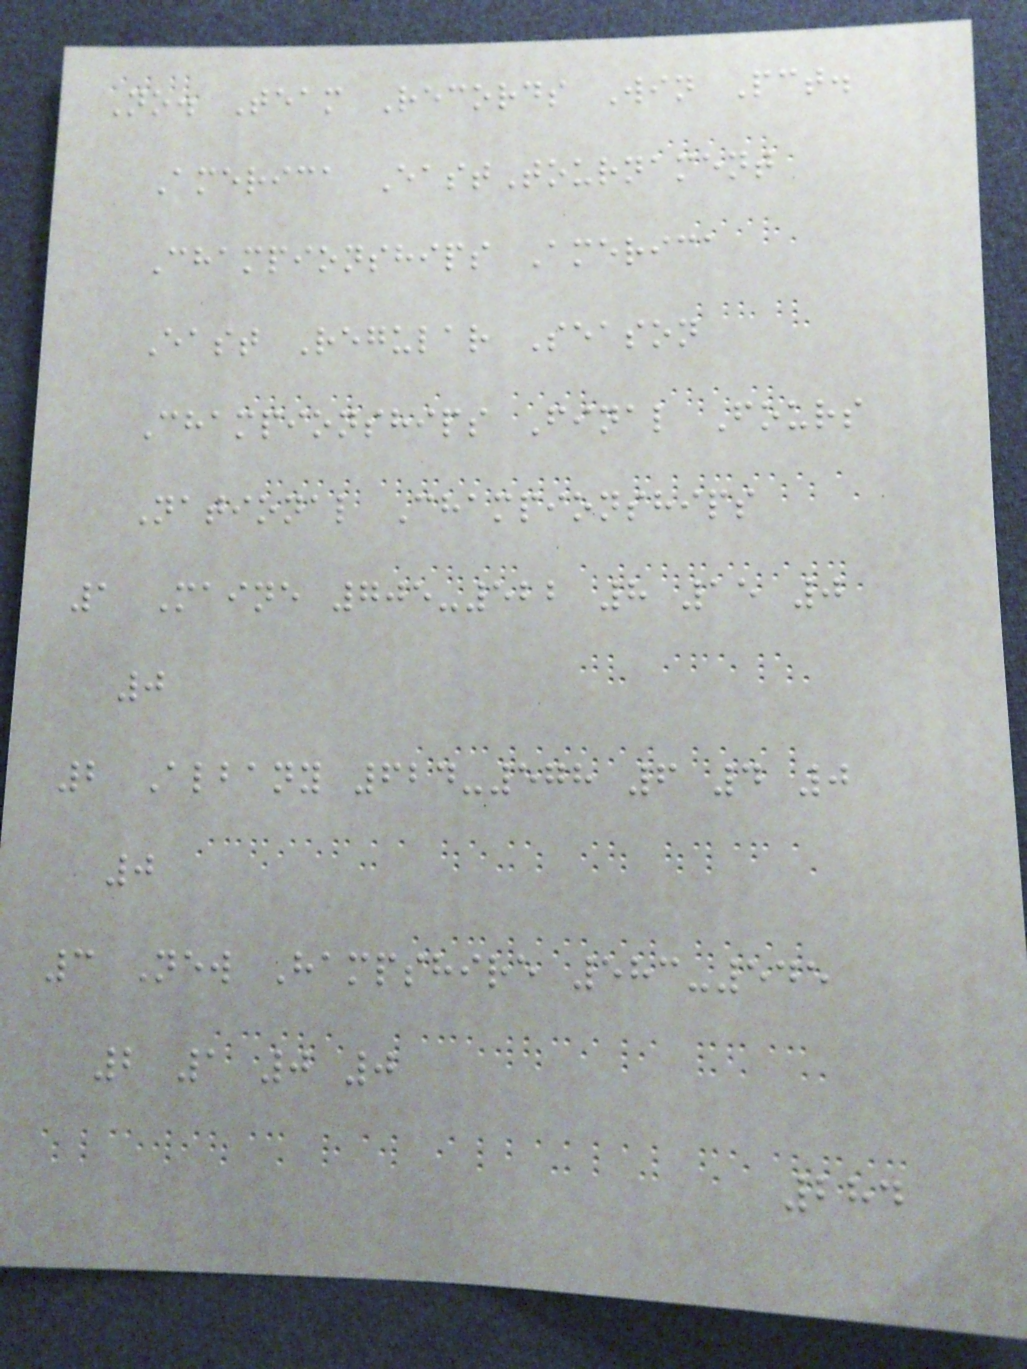No. Team Records Win Pct.
America EastTournament
Championships America
East Regular Season
Championships Final Fours
National Championships
1 Maine 705-522 8 15 0
0
2 Albany 624-578 6 4 0
0
3 New Hampshire 583-545
2 1 0 0
284
